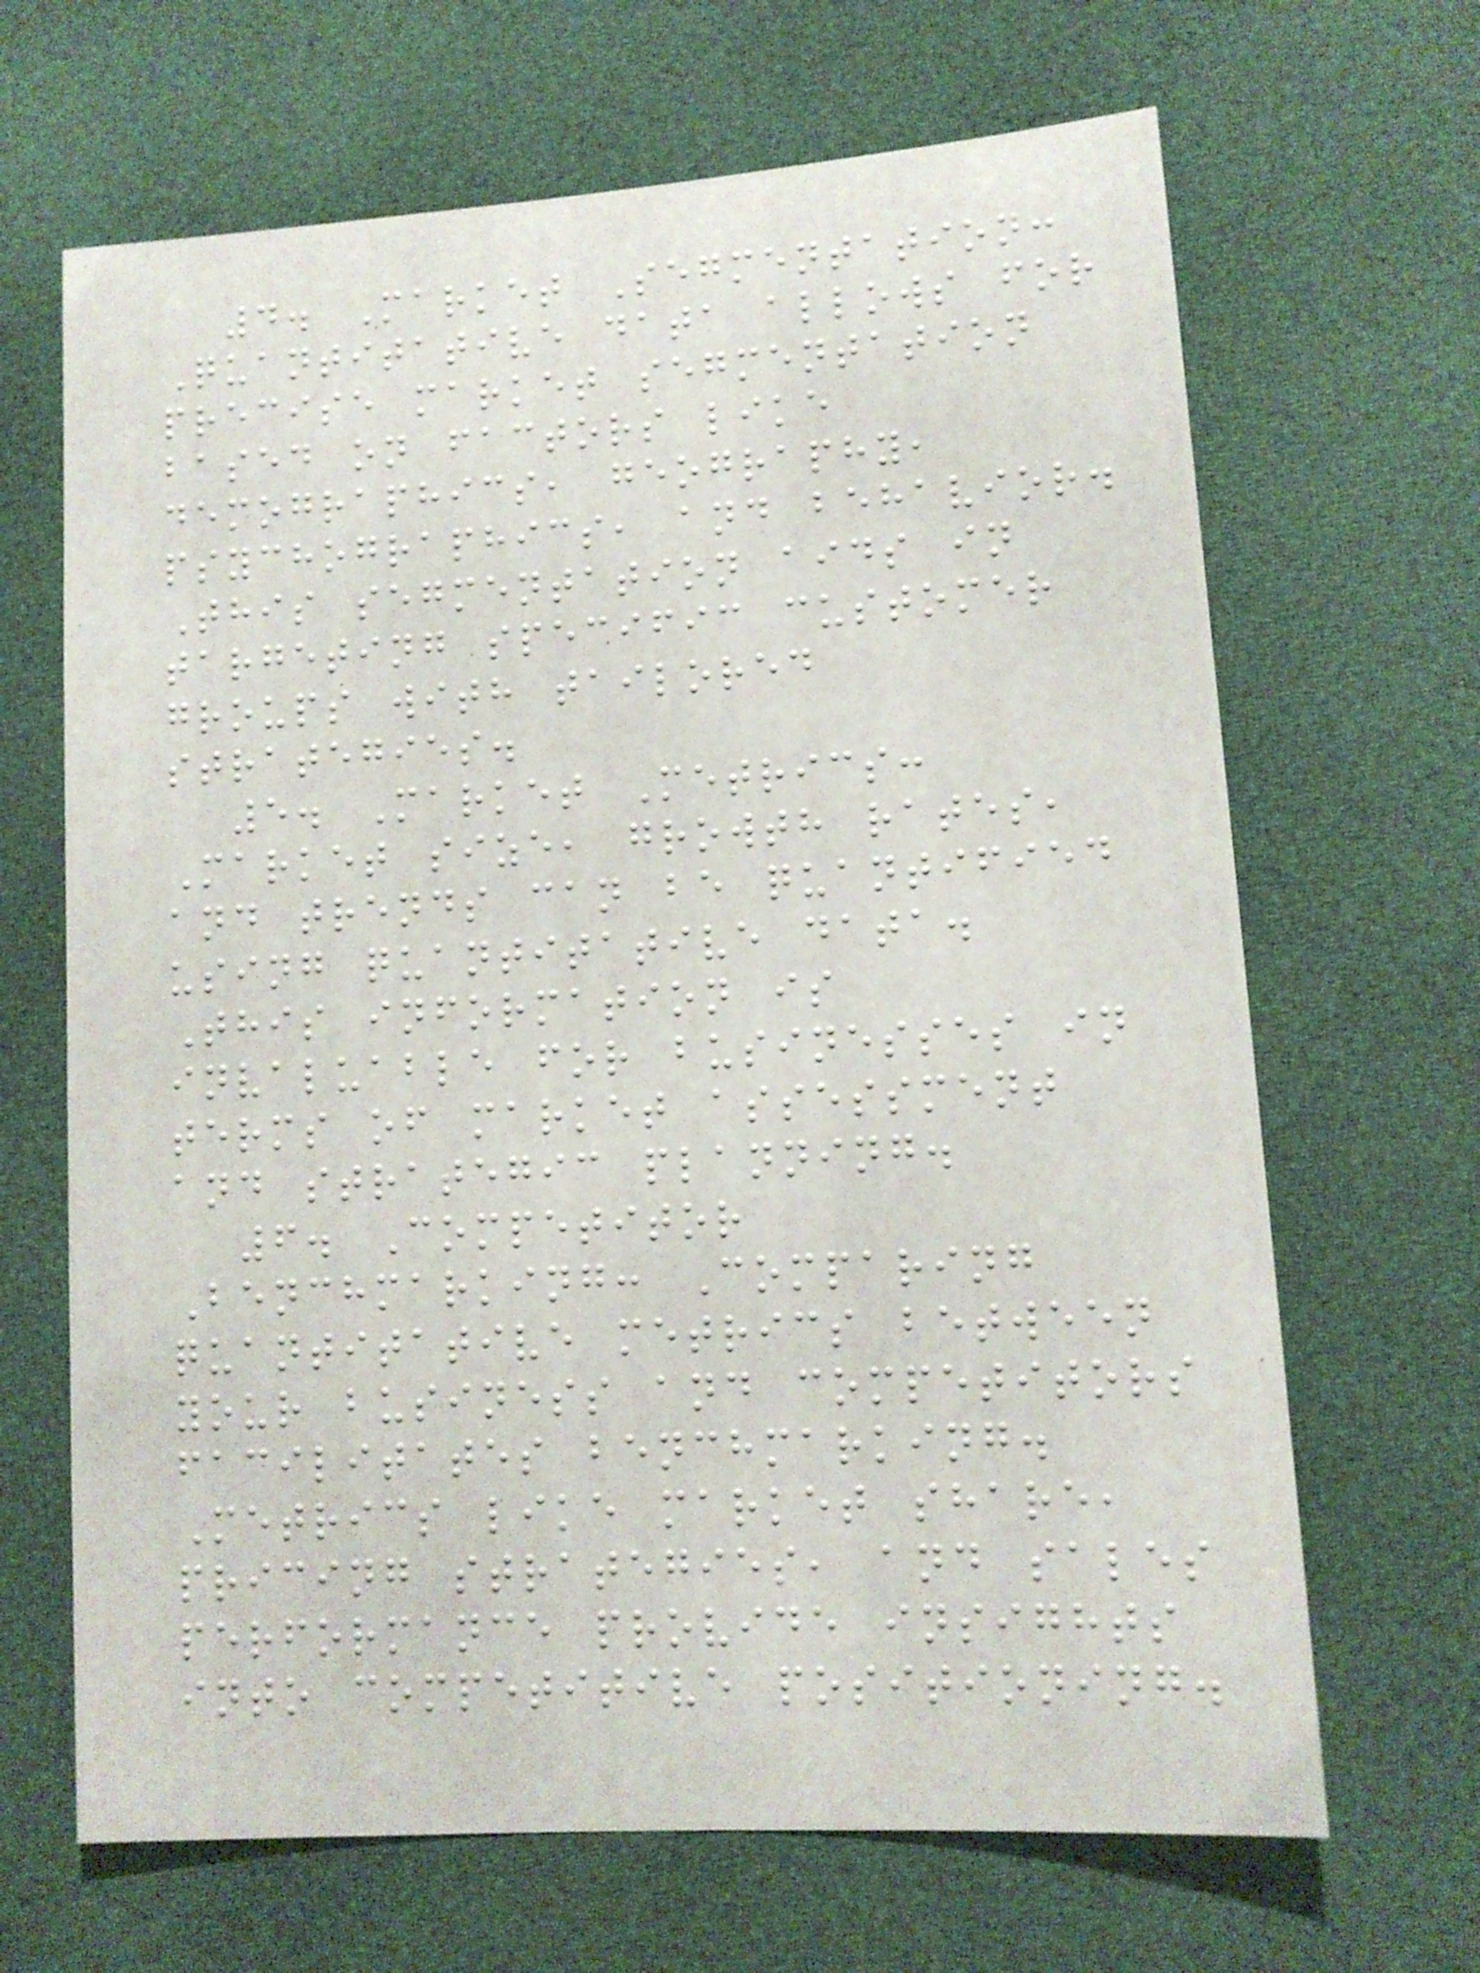4. Market Segmentation:
Quantitative data allows for
precise market segmentation
based on factors like
demographics, geography,
psychographics, and behavior.
This segmentation aids in
targeting specific customer
groups with tailored
strategies.
5. Market Metrics:
Market size, growth rates,
and trends can be quantified
using quantitative data.
This information is
invaluable for businesses in
terms of market assessment
and strategic planning.
6. Competitor
Benchmarking: Comparing
quantitative metrics between
your business and competitors
facilitates benchmarking.
Metrics like market share,
pricing strategies, and sales
performance provide insights
into competitive positioning.
